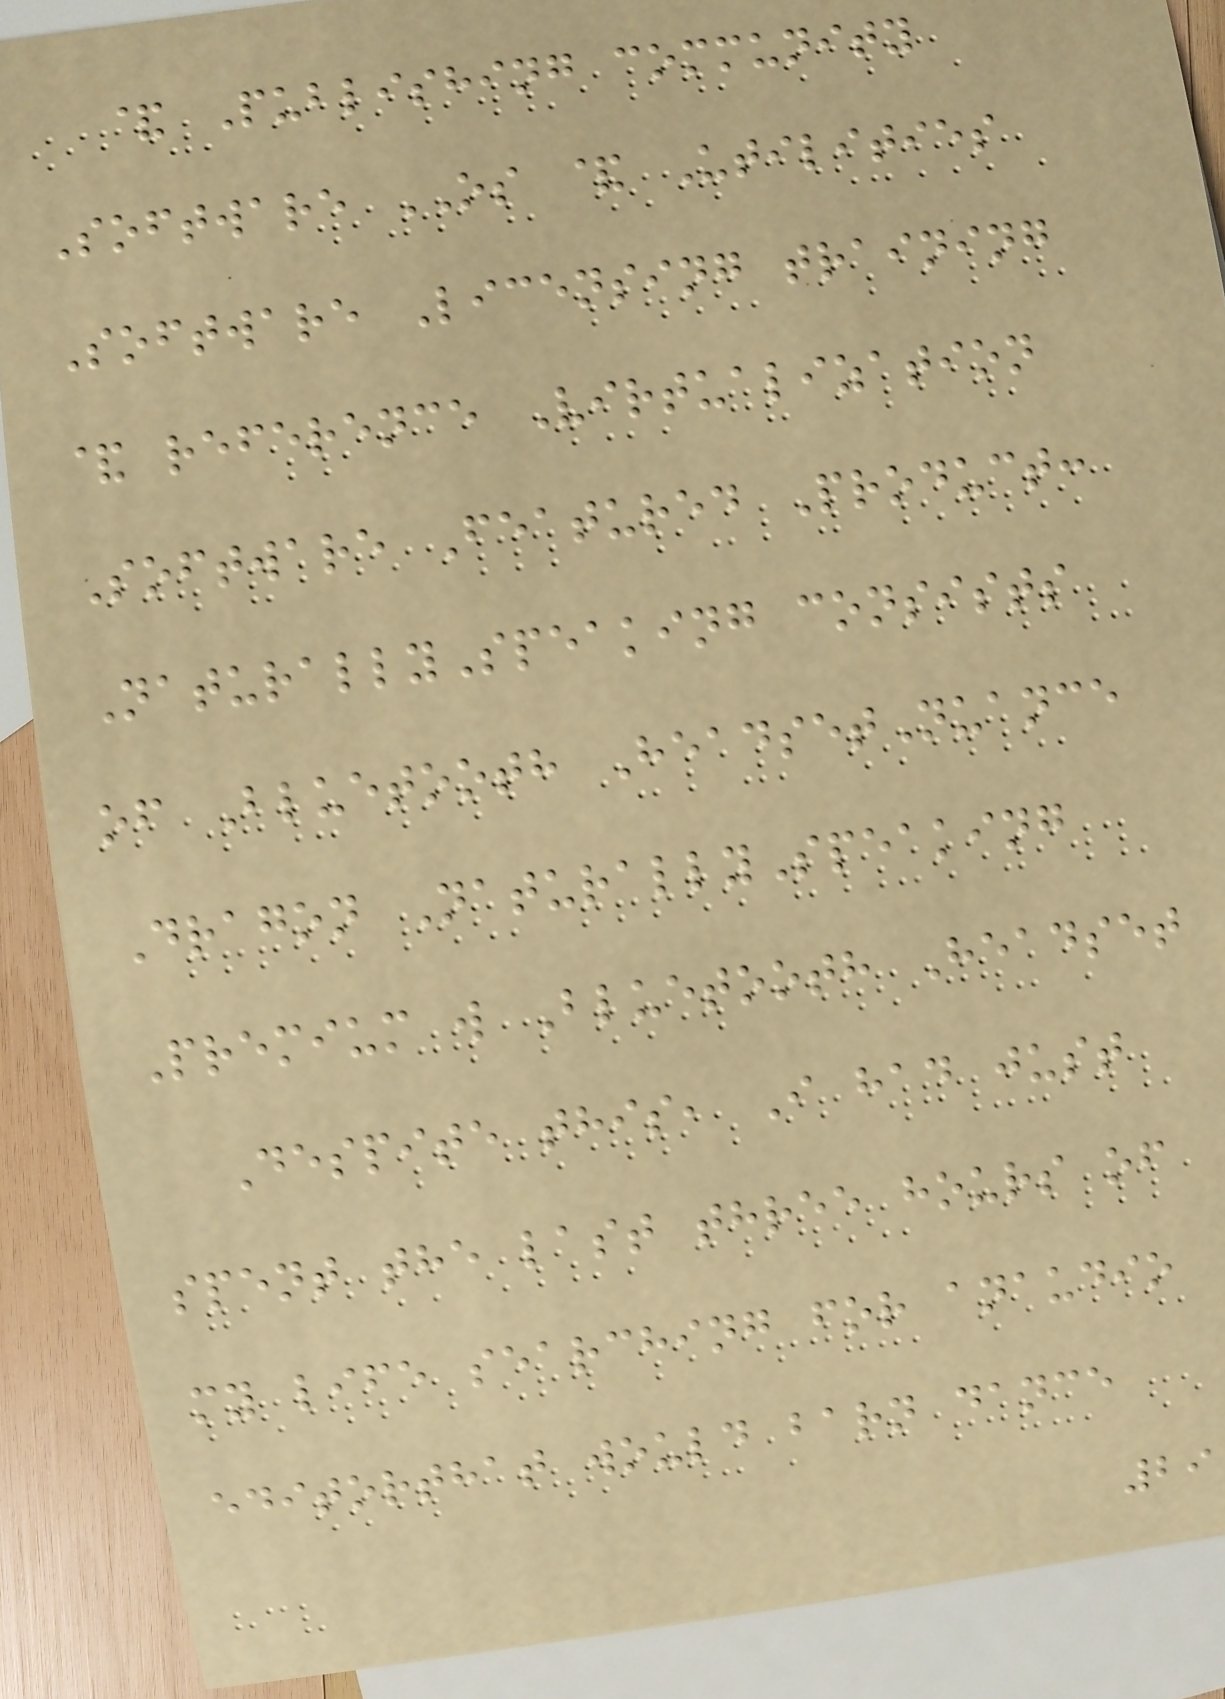& Publishing community
Software OS & Utilities
Software Licensing training
& reference Virtualization
Software Featured Product:
NaturallySpeaking consists
of Bluetooth HeadsetNuance
Dragon NaturallySpeaking
Premium w Bluetooth Headset
Despite this, I had just
spent the last three hours of
my life searching for anaudio
editorthat would barn dance
29
